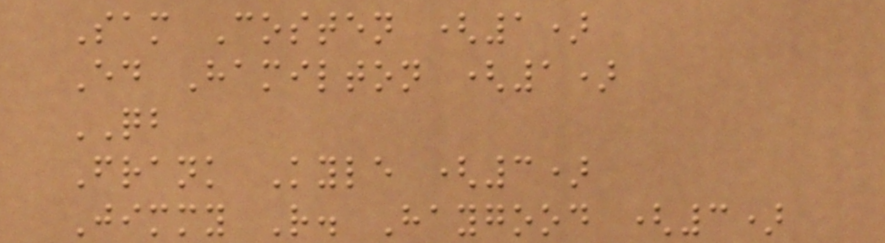Sam Costen (1)
Ed Hamilton (1)
QB
Frank Kyle (3)
Jimmy R. Haygood (3)
